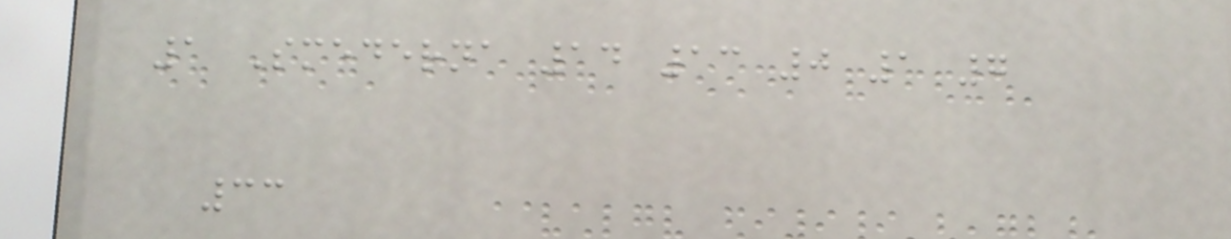1 Smederna 14 13 0 1 7
33
